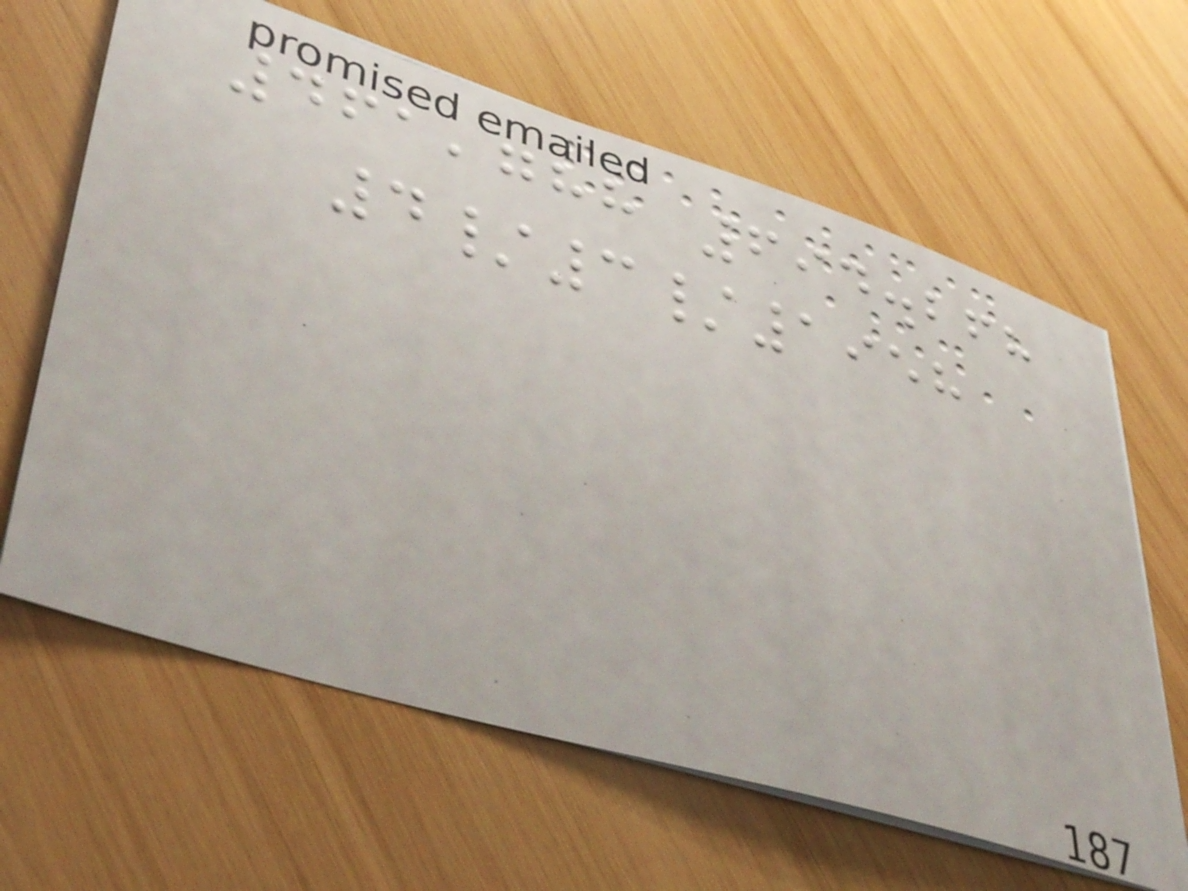461,788 694.268
4/3/1958
